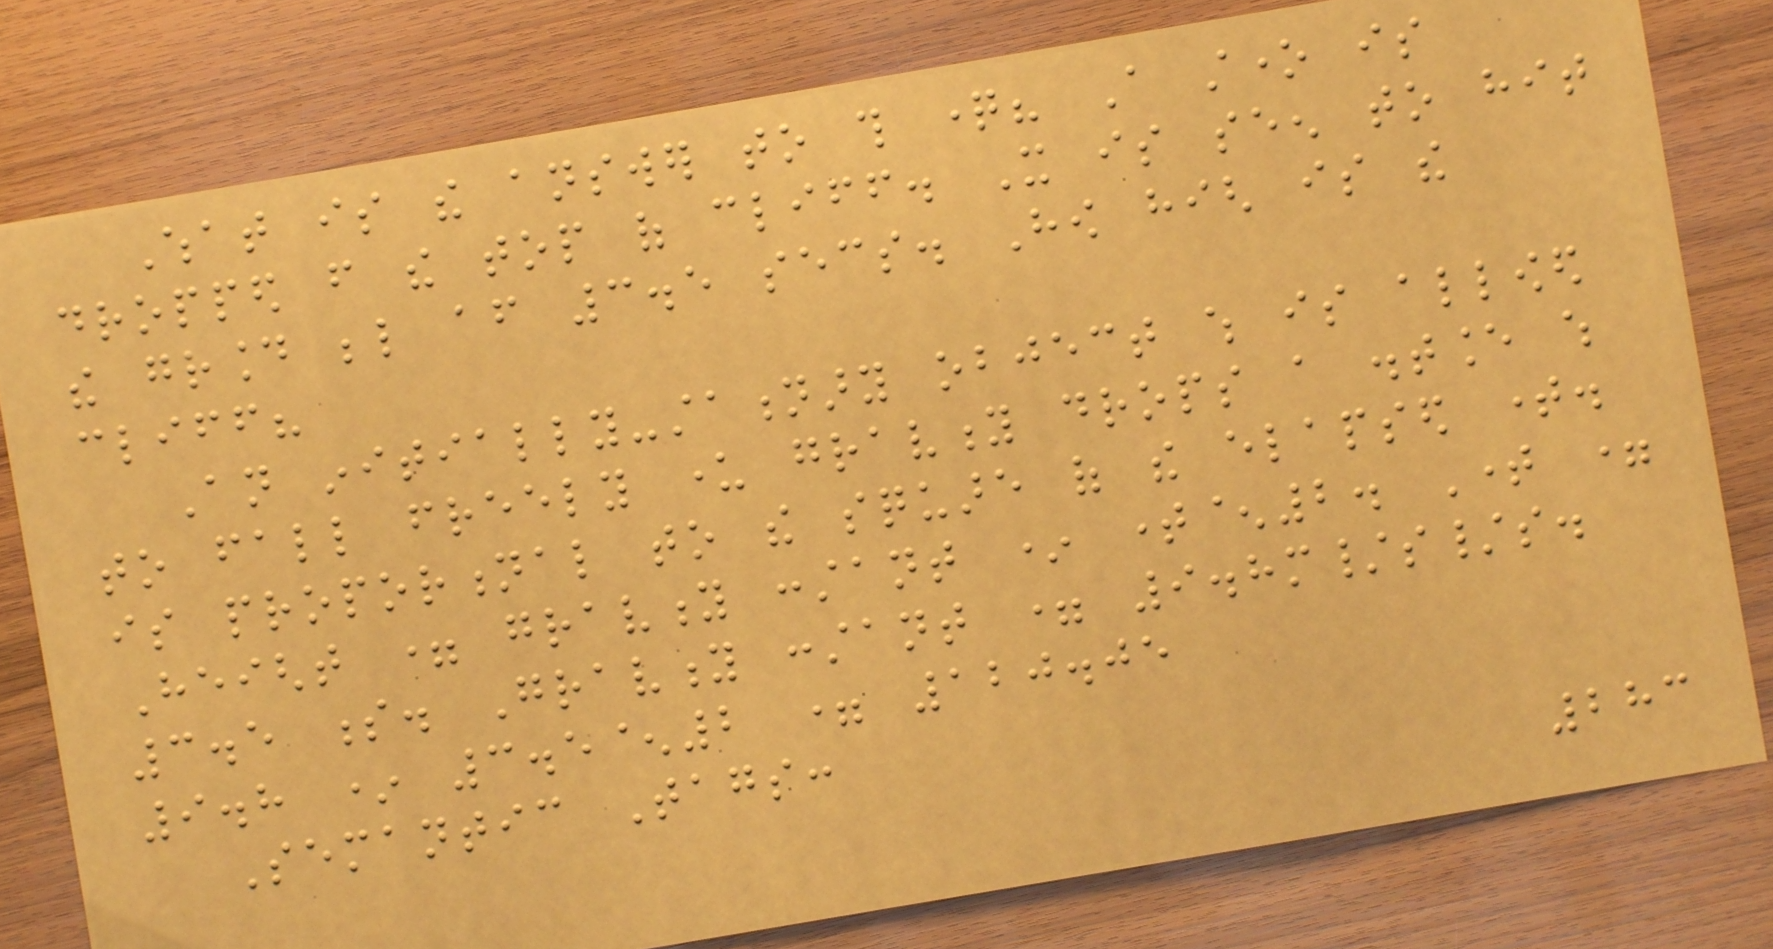What is the answer to this question? A stone is
dropped from the top of cliff. It is seen to hit
the ground below after 3.5 secs. How high is the
cliff?
An initially-stationary object which is allowed
to fall freely under gravity drops a distance which
is proportional to the square of the elapsed time.
Height = gravity constant * time^2. Time =
3.5 s. Gravity constant = 9.8m/s/s.
9.8 * 3.5^2 = 120.05
Semantic Tags:
283
